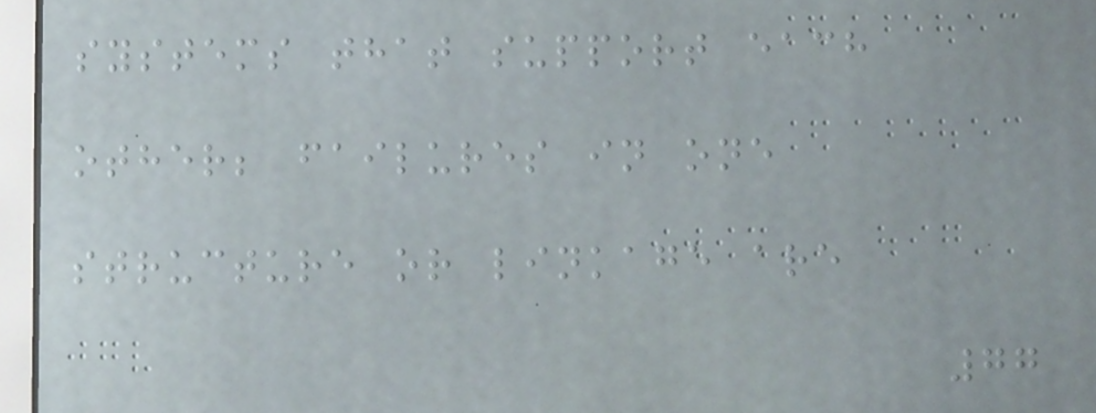systems that support each
other; failures in one
structure or linkage are
77
